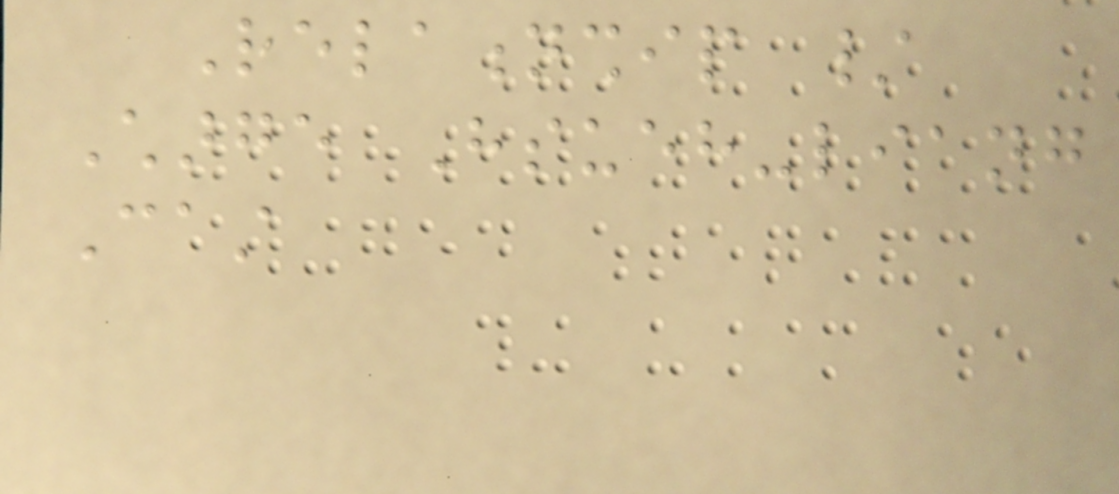Relationship /
Charge Hsueh-liang
Cast
